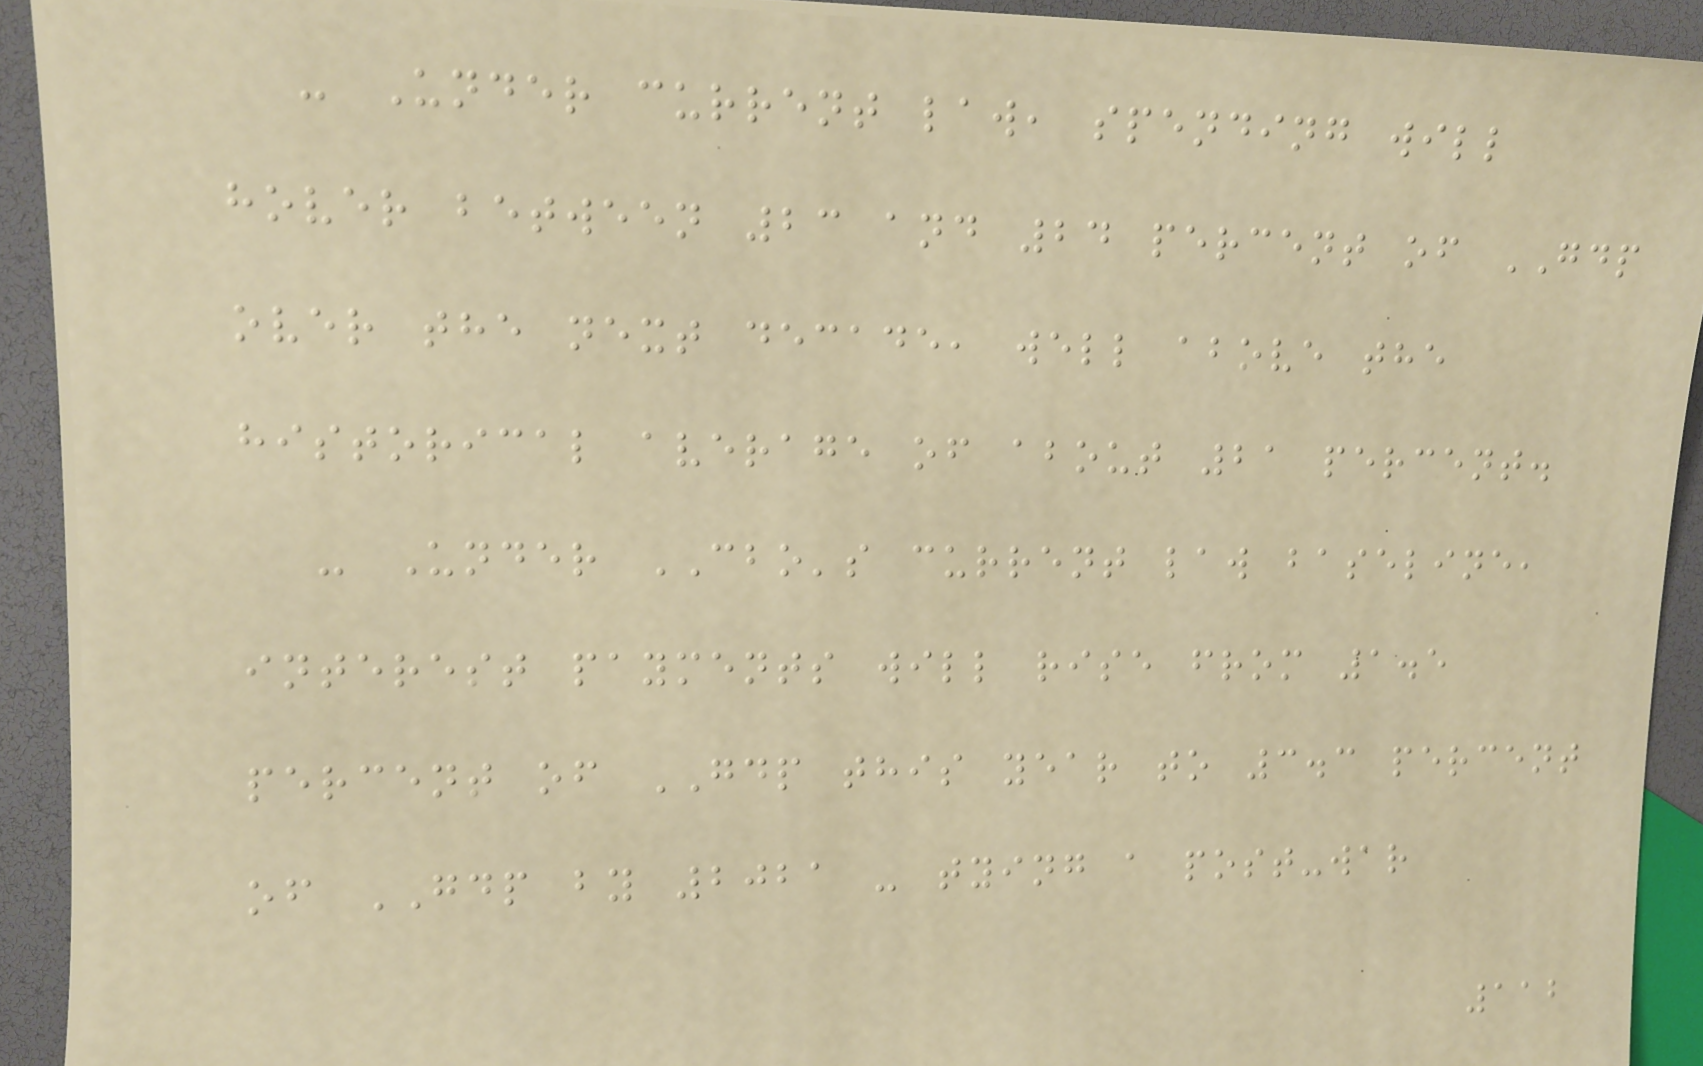- Under current law, spending will
hover between 23 and 24 percent of GDP
over the next decade, well above the
historical average of about 21 percent.
- Under CBO's current law baseline,
interest payments will rise from 1.5
percent of GDP this year to 3.3 percent
of GDP by 2021 - tying a post-war
112
